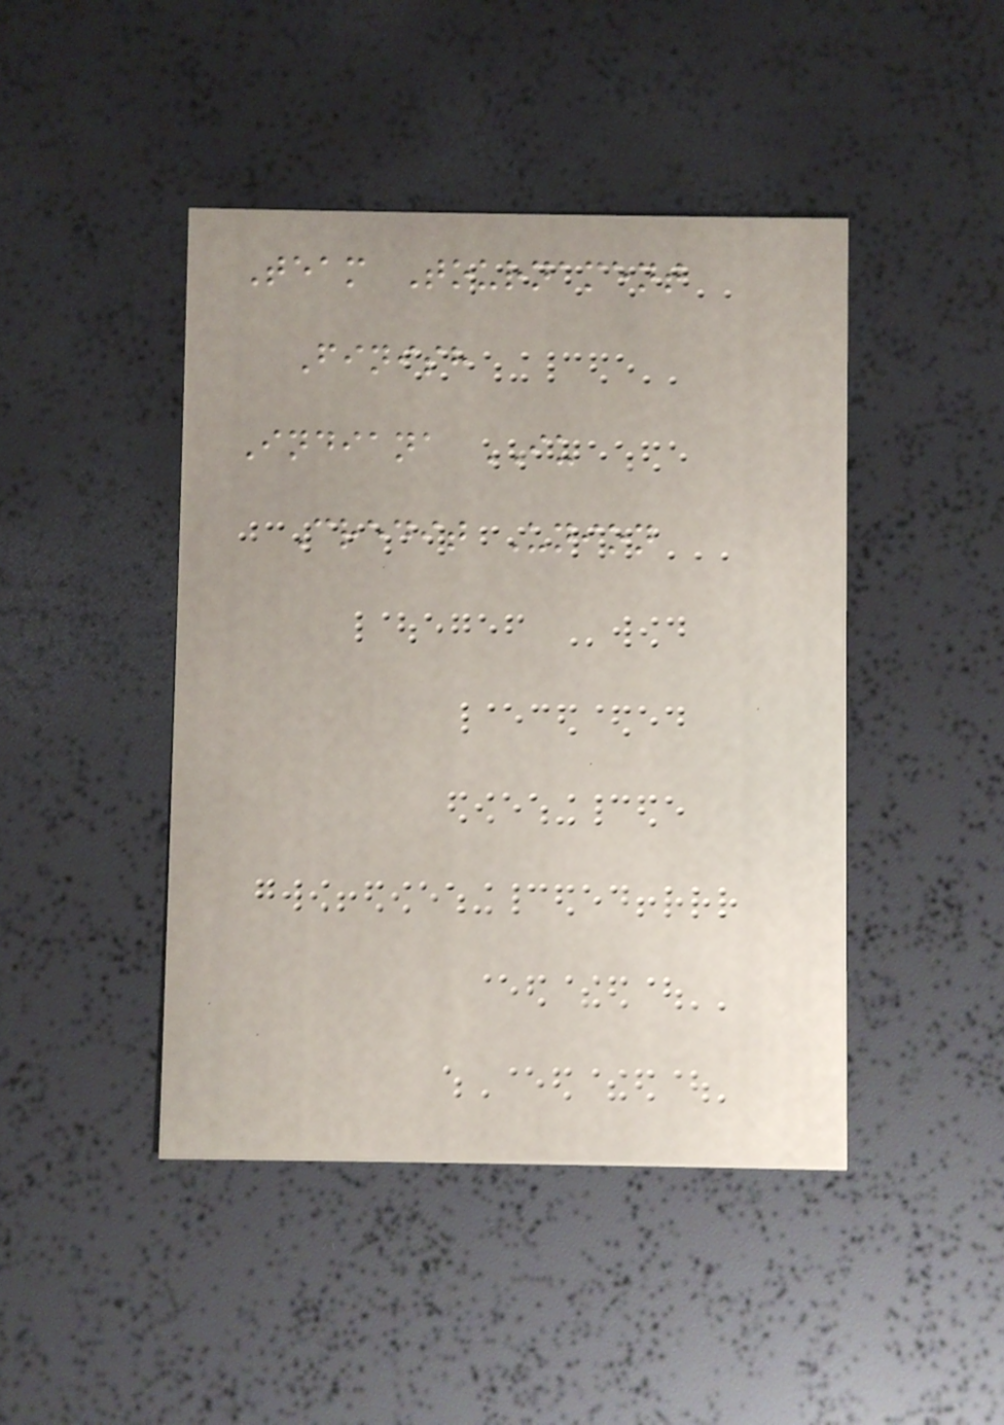Team Tournament
Finish
Indiana IU
Credit Union
